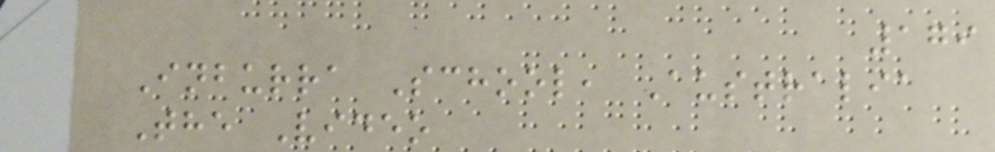179
Inburra School, Australia
The Video
